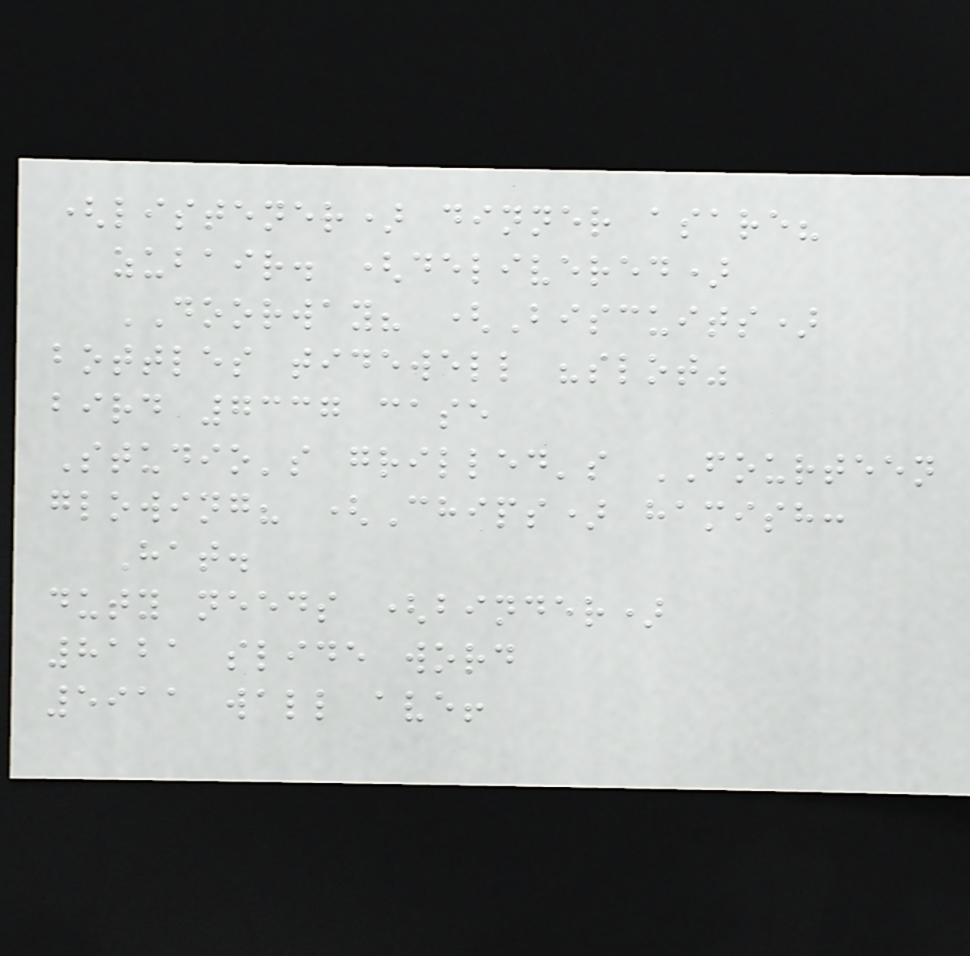(listener) dinner asare?
zubair. (delivered)
DOORWAY? (Biscuits)
bottles tidewell "slot"
bird 7337 case
Studio's grilled's FOURTEEN
glowing? (Chips) hamish:
Hat.
duty needs (binder)
8121 slide word
5911 wall ave!
